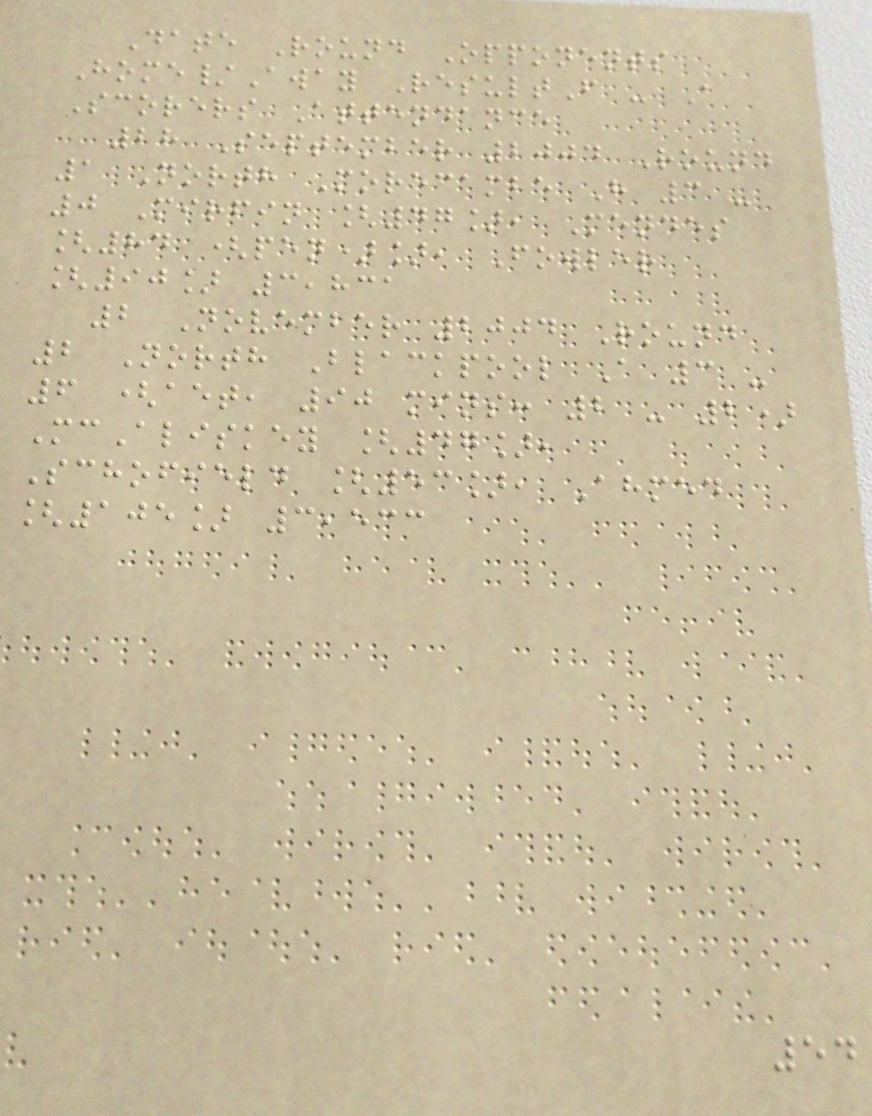Date Round Opponents
Home/Away ResultF - A
Scorers Attendance
28 September 2004 Round
1 North Morecambe H 3 -
0 Mirfin [47], Mendes
[84 (pen)], Fowler
[90] 3,831
2 November 2004 Round
2 North Blackpool A 3 -
6 (aet, 90 mins: 2 - 2)
McAliskey [47],
Schofield [53], Ahmed
[105] 3,533
54
